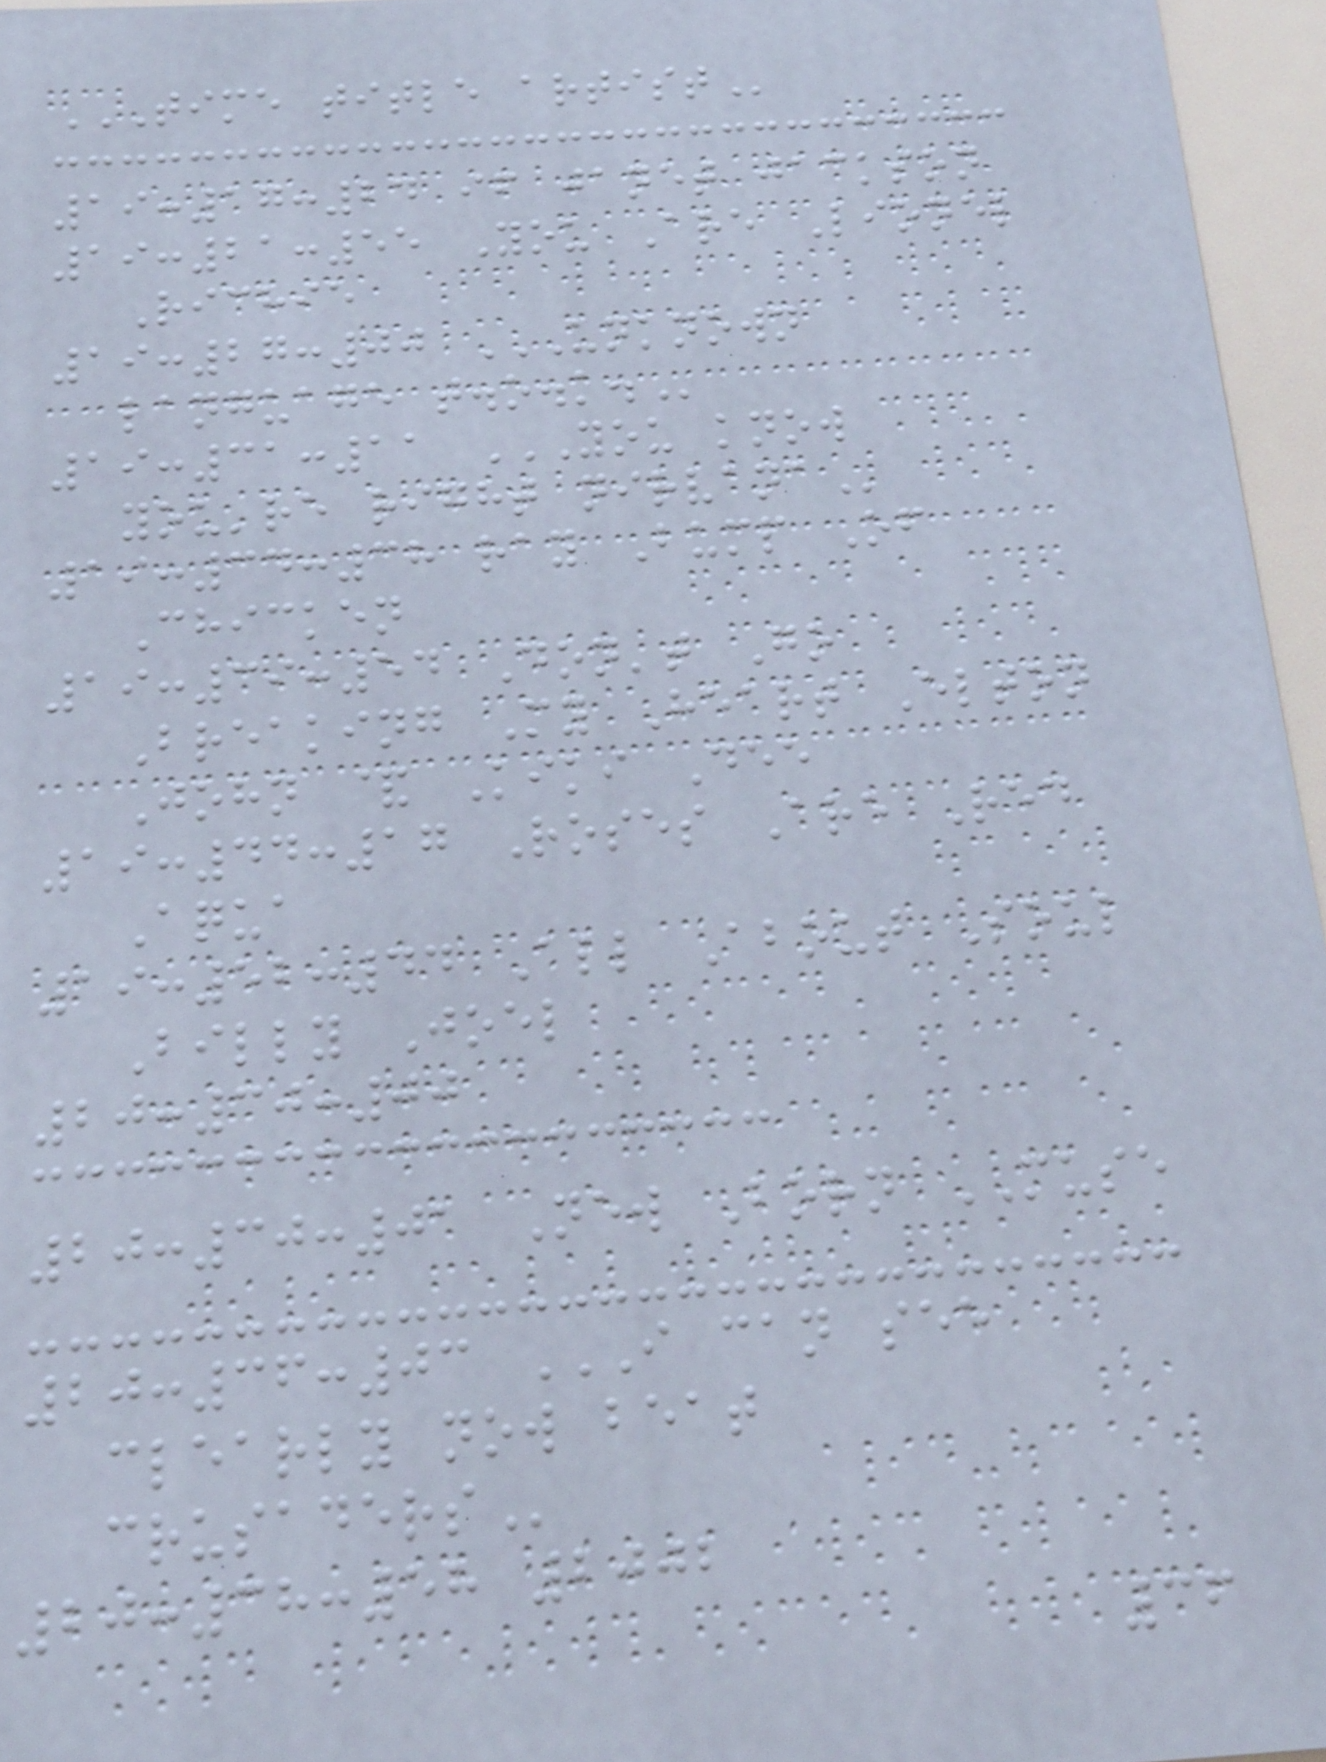TIME TITLE ARTIST
19:17:24 if janet jackson
19:21:55 You Are Lionel
Richie
19:27:00 UNKNOWN
LANGUAGE T.O.K.
19:31:11 YOU KNOW
YOU'RE RIGHT NIRVANA
19:34:38 ray Bump Of
Chicken
19:39:54 Don't Go
Breaking My Heart Elton
John & Kiki Dee
19:44:17 Roses Are Red
Aqua
19:52:44 All About Soul
Billy Joel
20:30:00
20:30:01 New Born MUSE
20:36:03 I CAN SEE
CLEARLY NOW BEAT
CRUSADERS
20:38:58 2002
36
